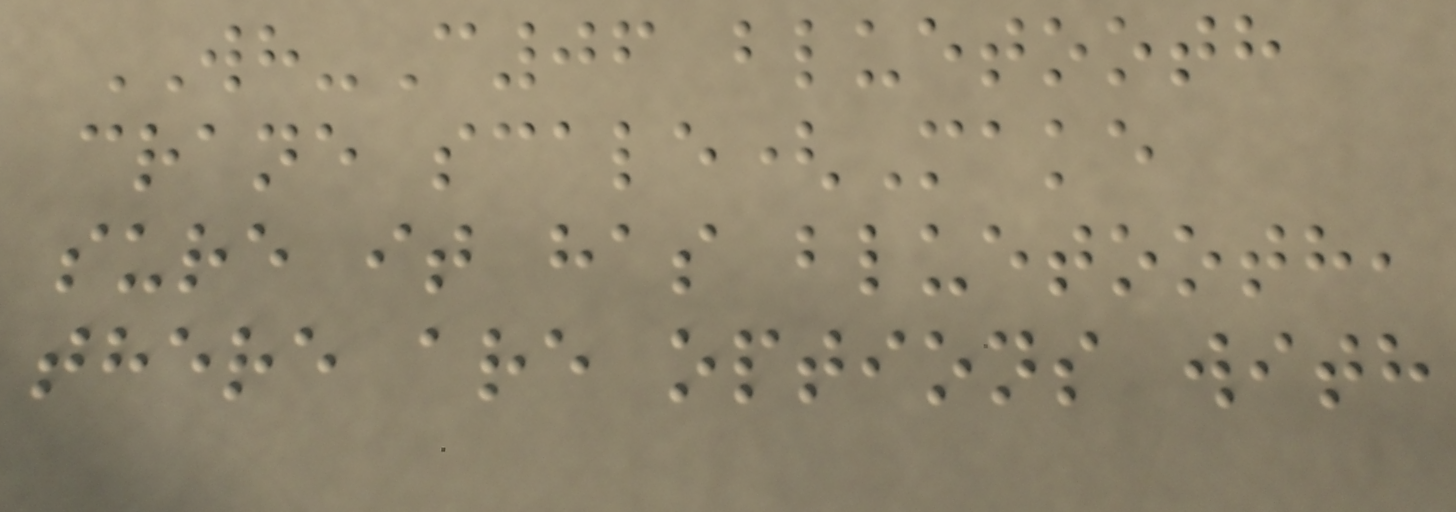WH-C06 bluetooth
crane scale(Make
sure it has bluetooth,
there are options with
